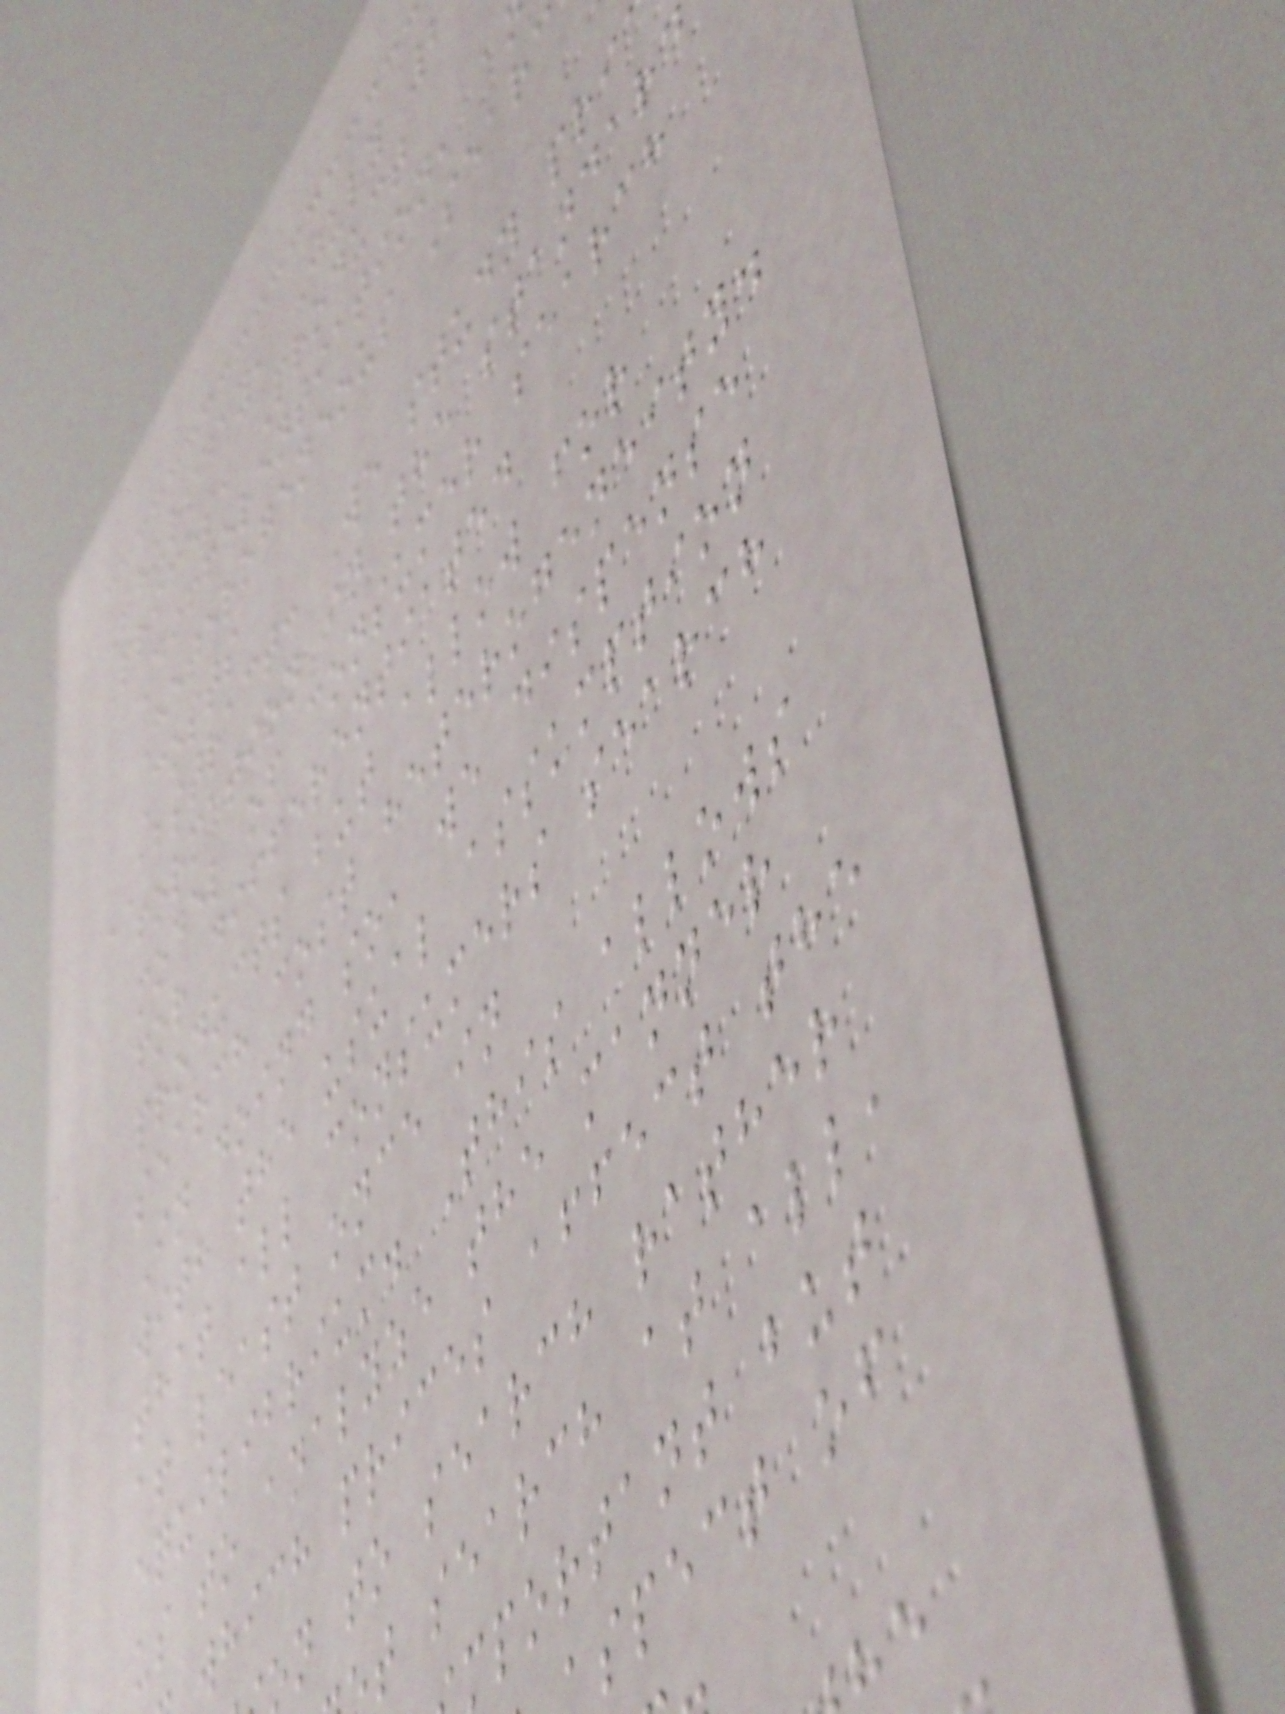Thursday, July 2
Prices, Product
Differentiation, a
Heterogeneous Searc
Costs
ABSTRACT: We study pri
formation in the standard
model of consumer search
for differentiated
products but allow for
search cost heterogeneity.
In doing so, we dispense
with the usual assumption
that all consumers search
at least once in
equilibrium. This allows
us to analyze the manner
which prices affect the
n to search rather
t search at all,
mportant but
spect of
